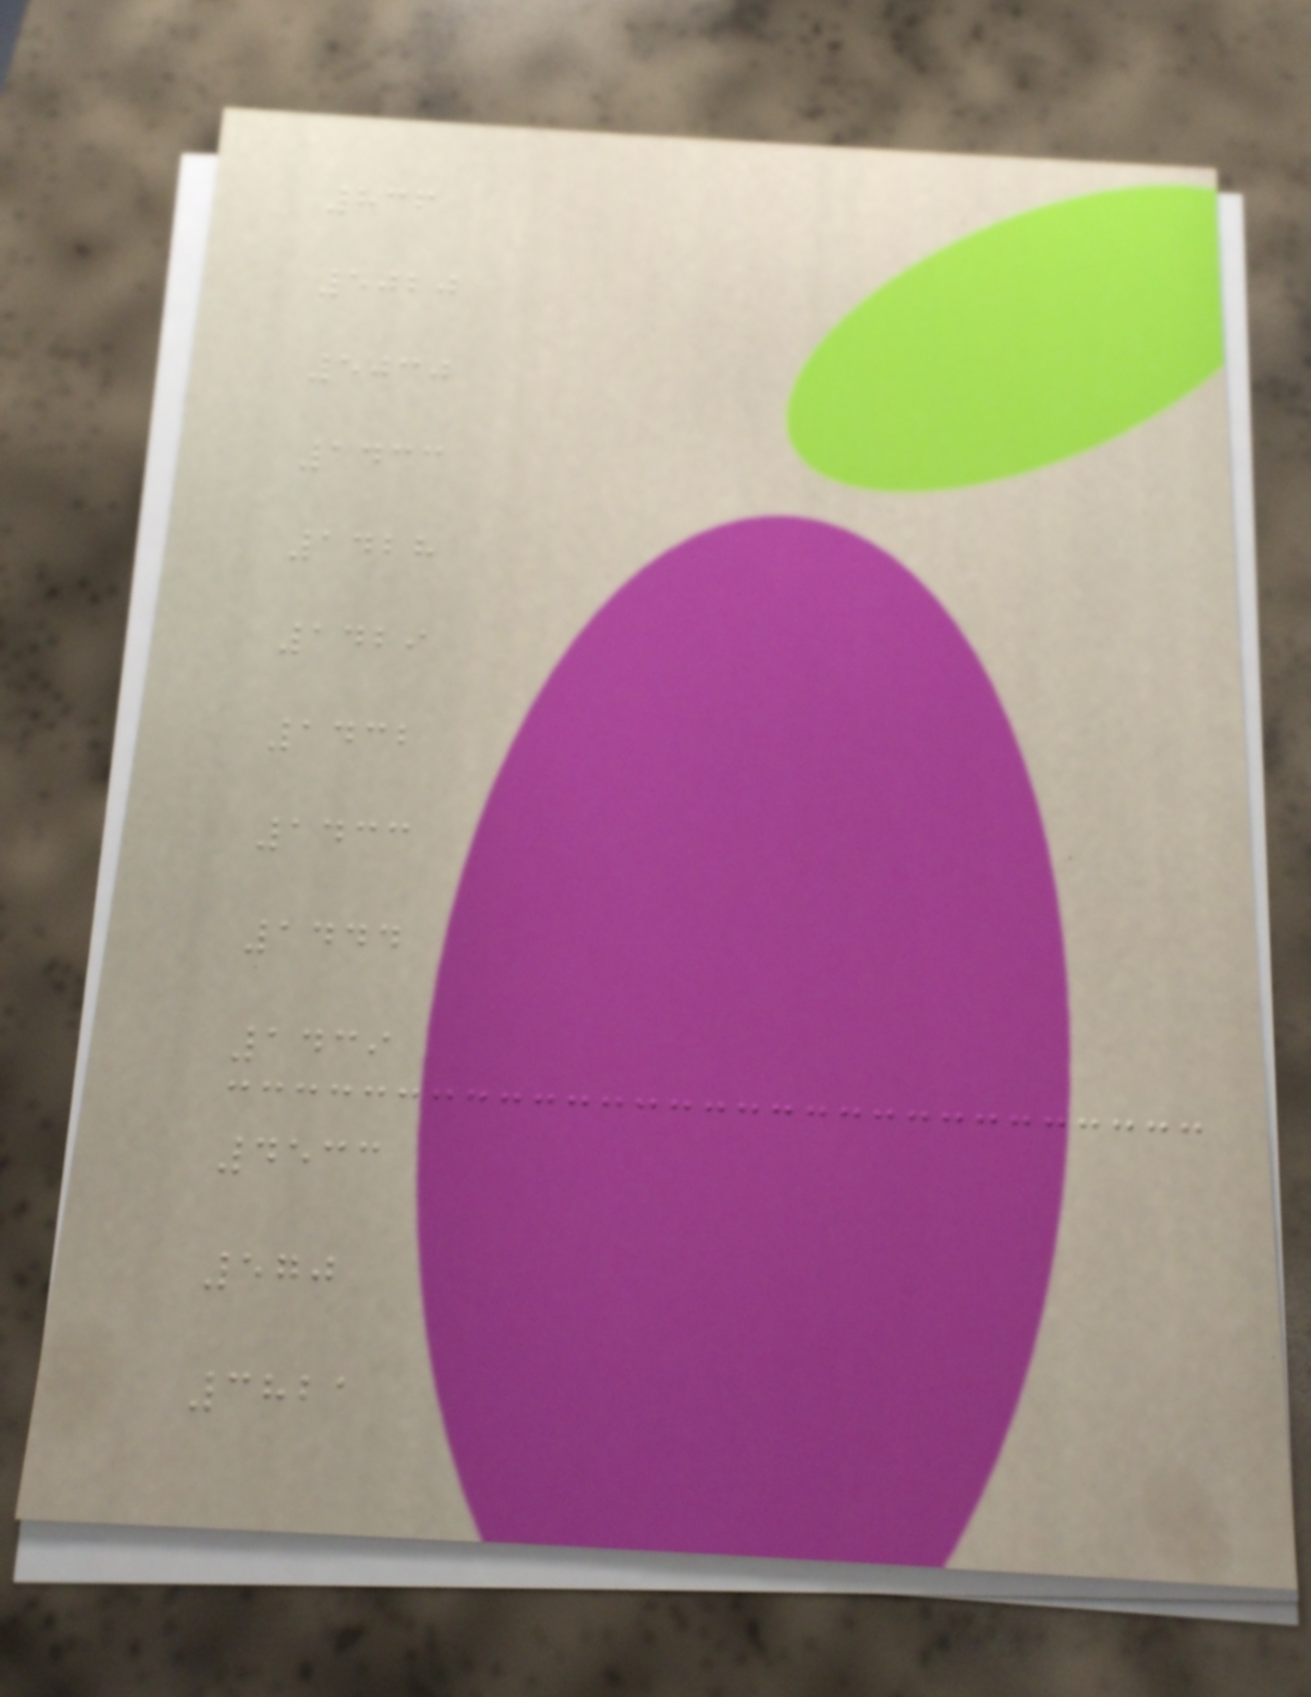836
5020
5030
1433
1428
1429
1432
1433
1444
1439
4533
570
3821
